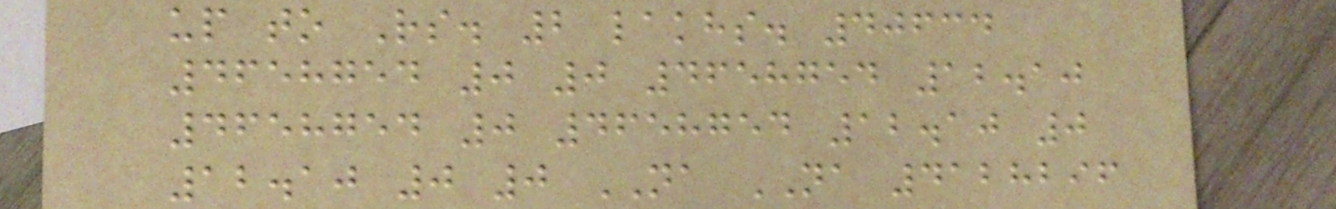up to Rs. 2 lakhs. 40634
4658754 0 0 4658754 12.10
4658754 0 4658754 12.10 0
12.10 0 0 NA NA 4128296
